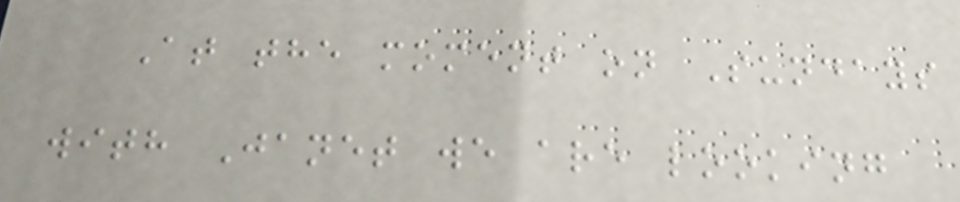At the moment on Sundays
with Janet we are looking
